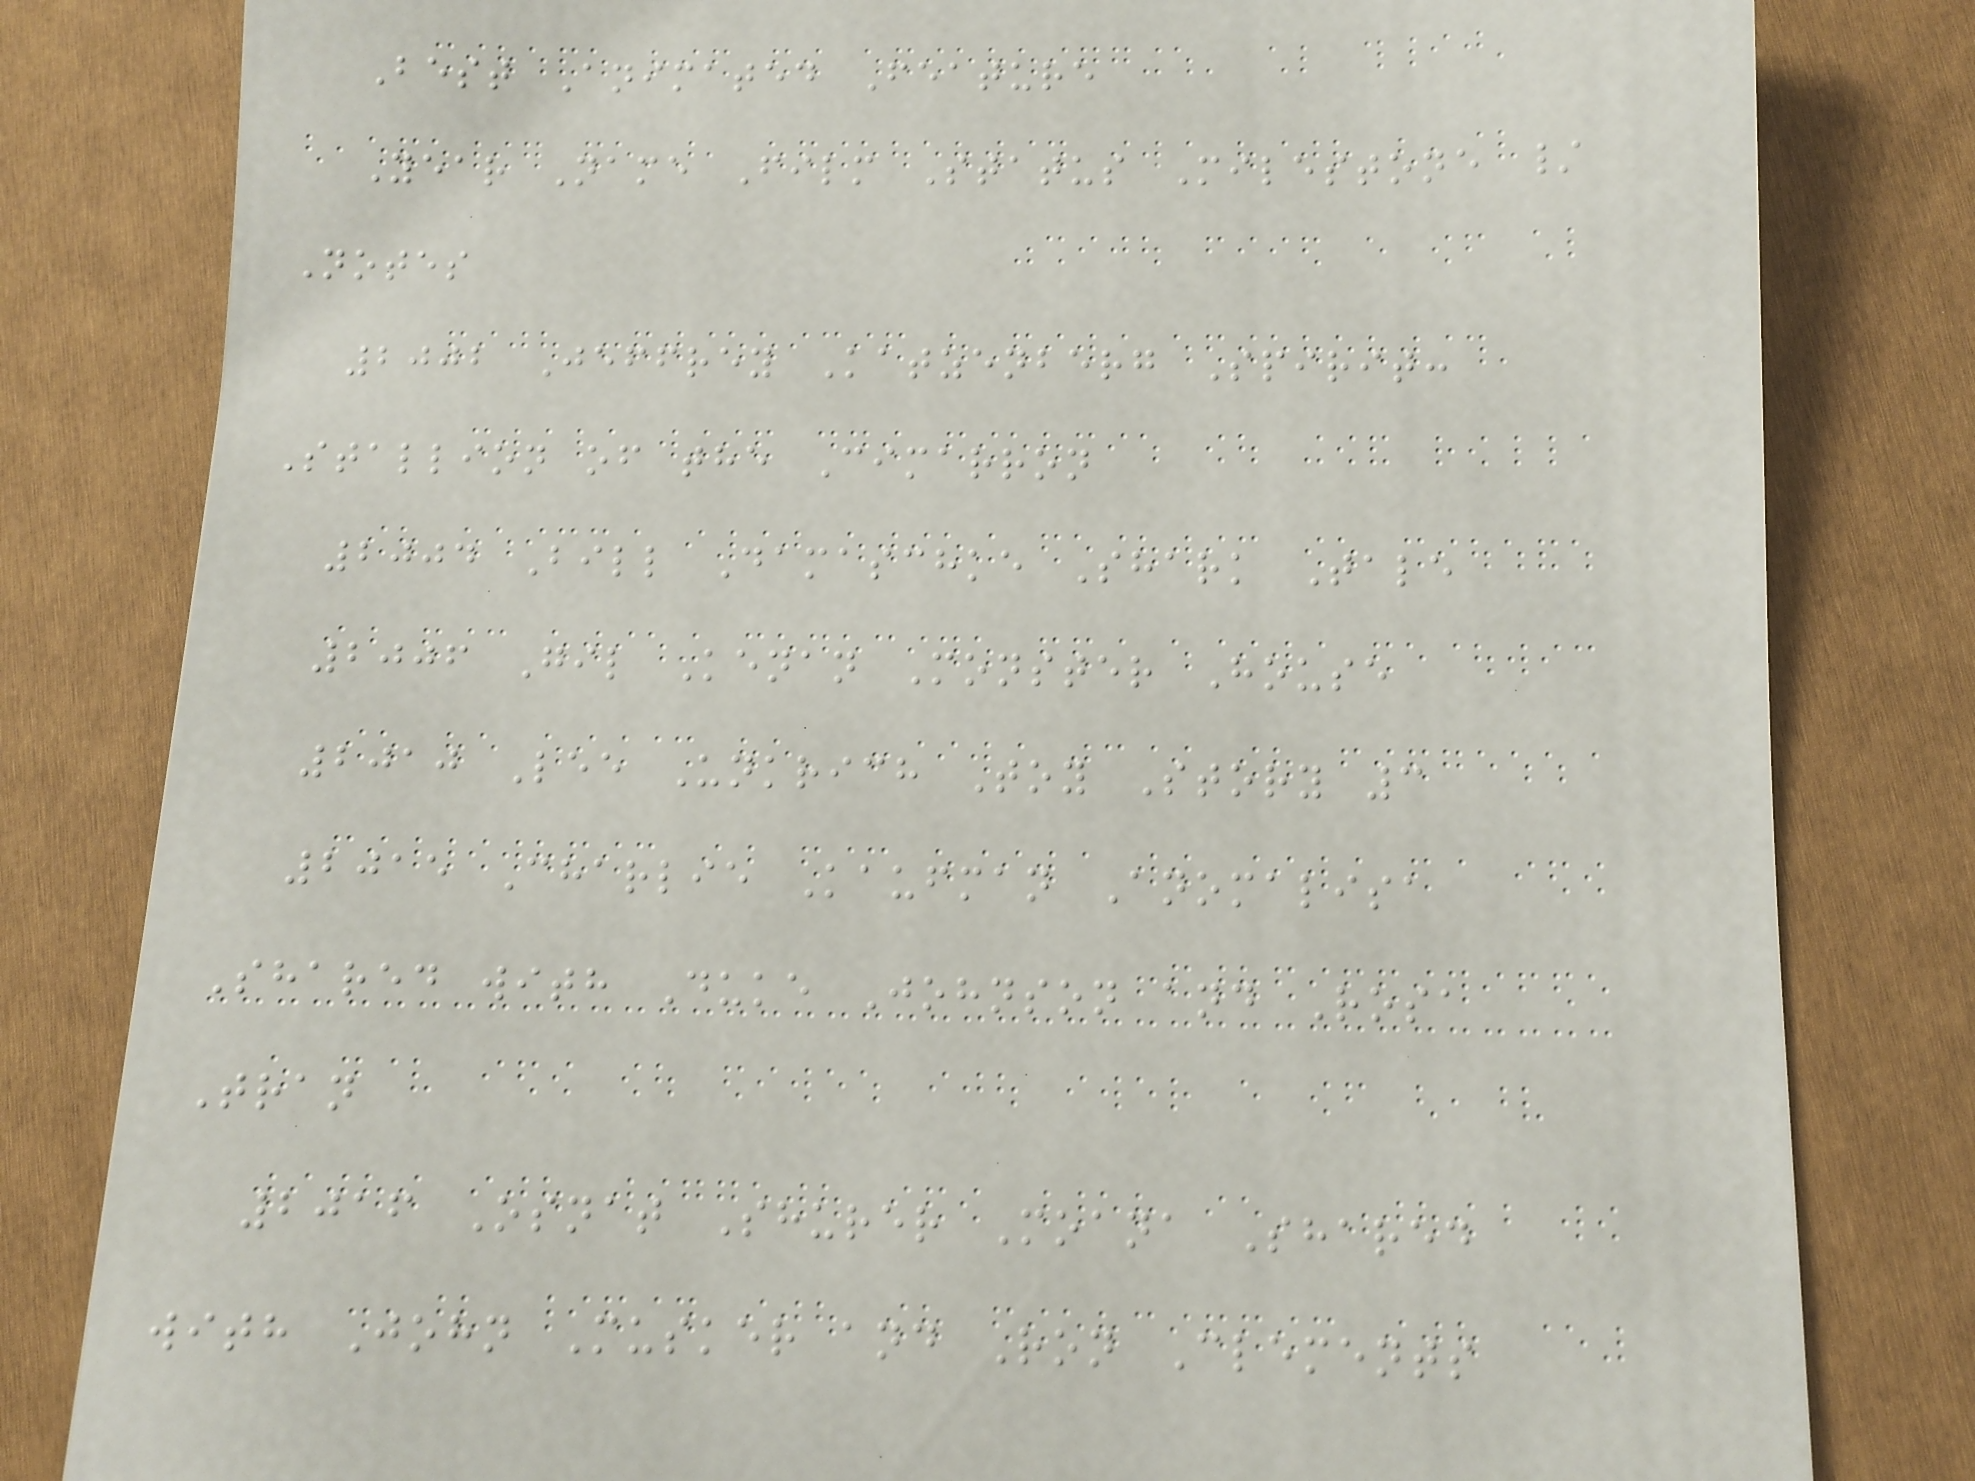Best Animated Feature
Year Name Film Status Milestone /
Notes
2002 Jeffrey Katzenberg Spirit:
Stallion of the Cimarron
2004 Bill Damaschke Shark Tale
2006 Gil Kenan Monster House
2010 Lee Unkrich Toy Story 3
2015 Charlie Kaufman Anomalisa
Shared with Duke Johnson and Rosa
Tran
2016 Osnat Shurer Moana Shared
with John Musker and Ron Clements
